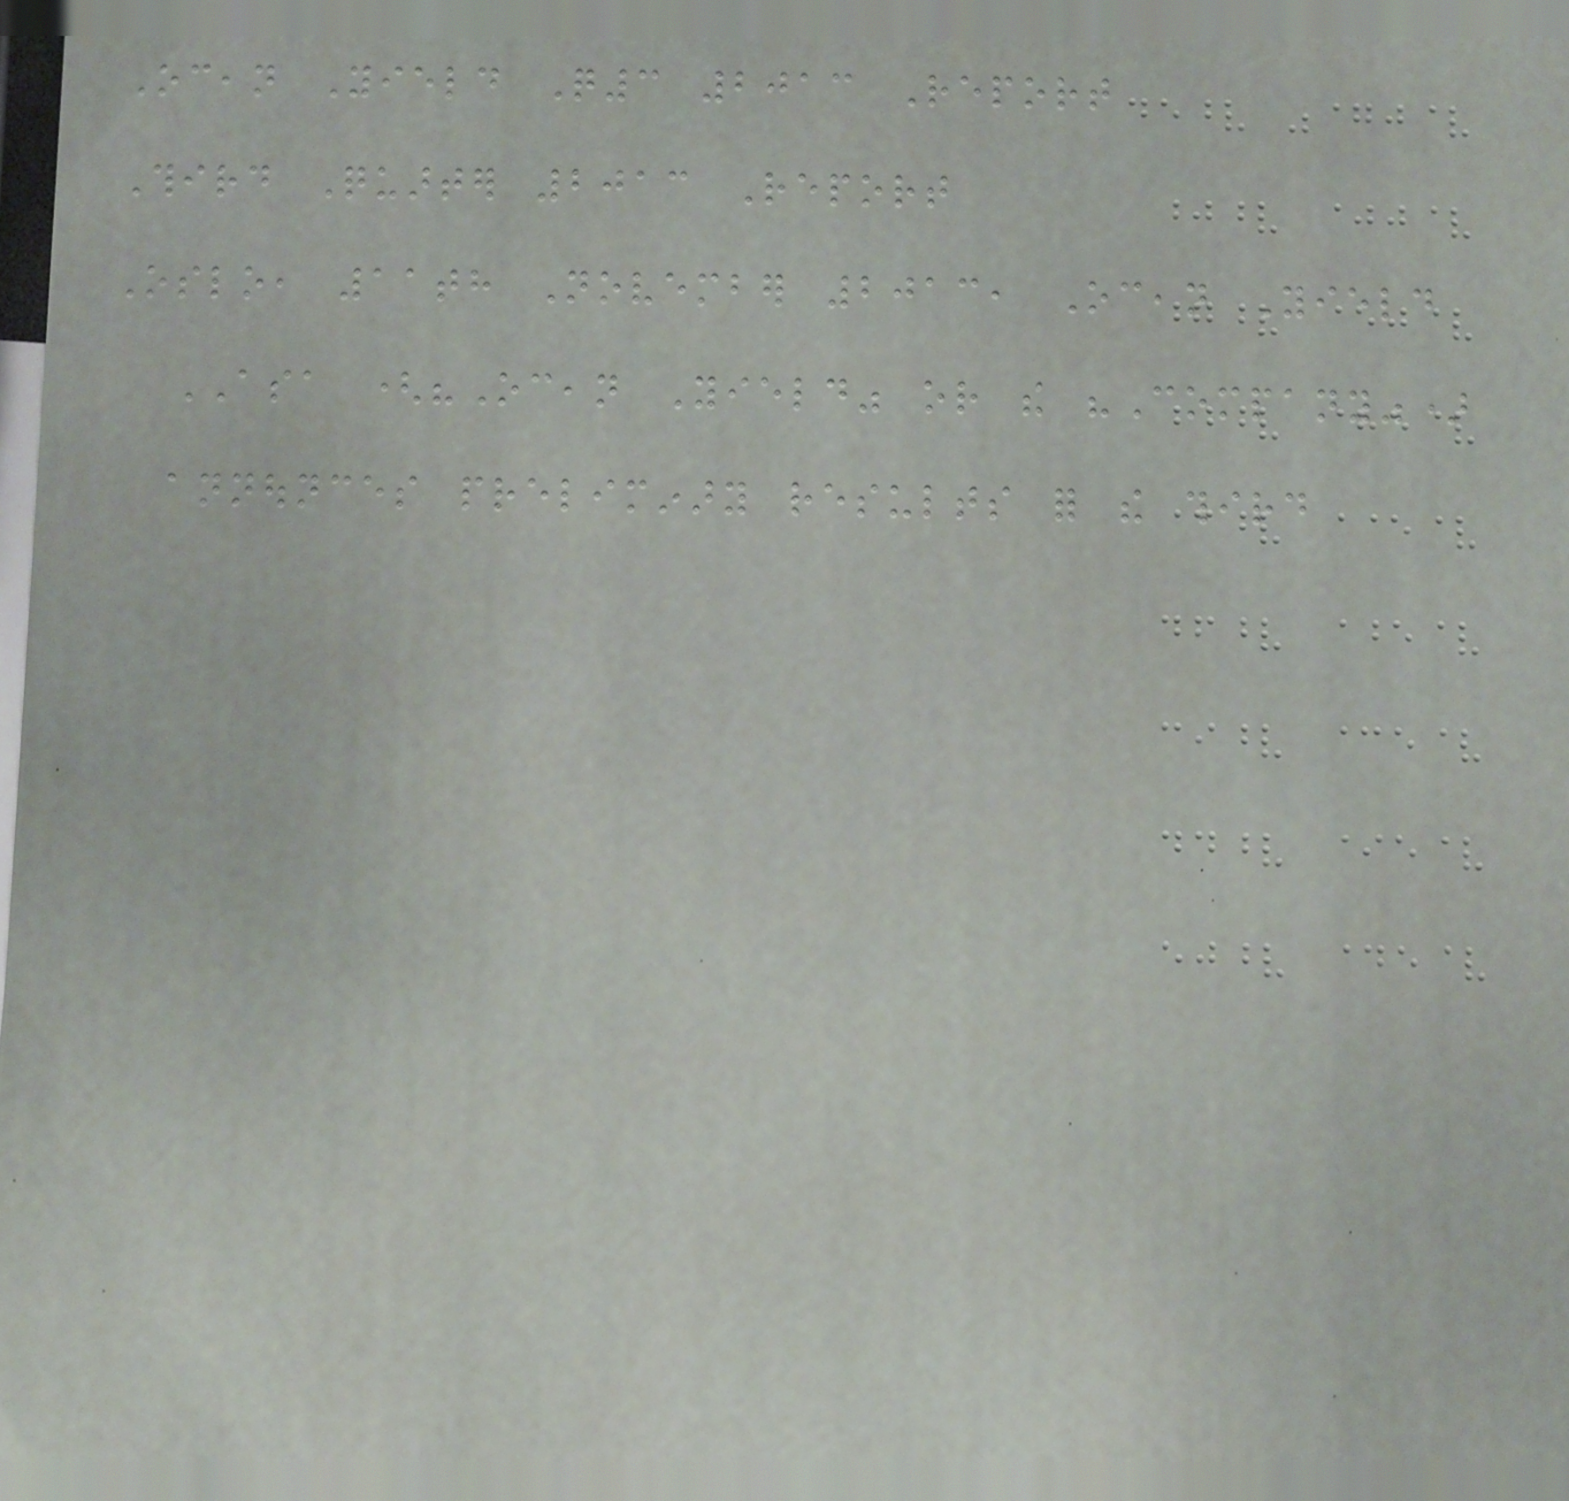Ocean Yield Q3 2013 Report
Third Quarter 2013 Report
Oslo, 11th November 2013, Ocean Yield
ASA ("Ocean Yield" or the "Company")
announces preliminary results for the third
